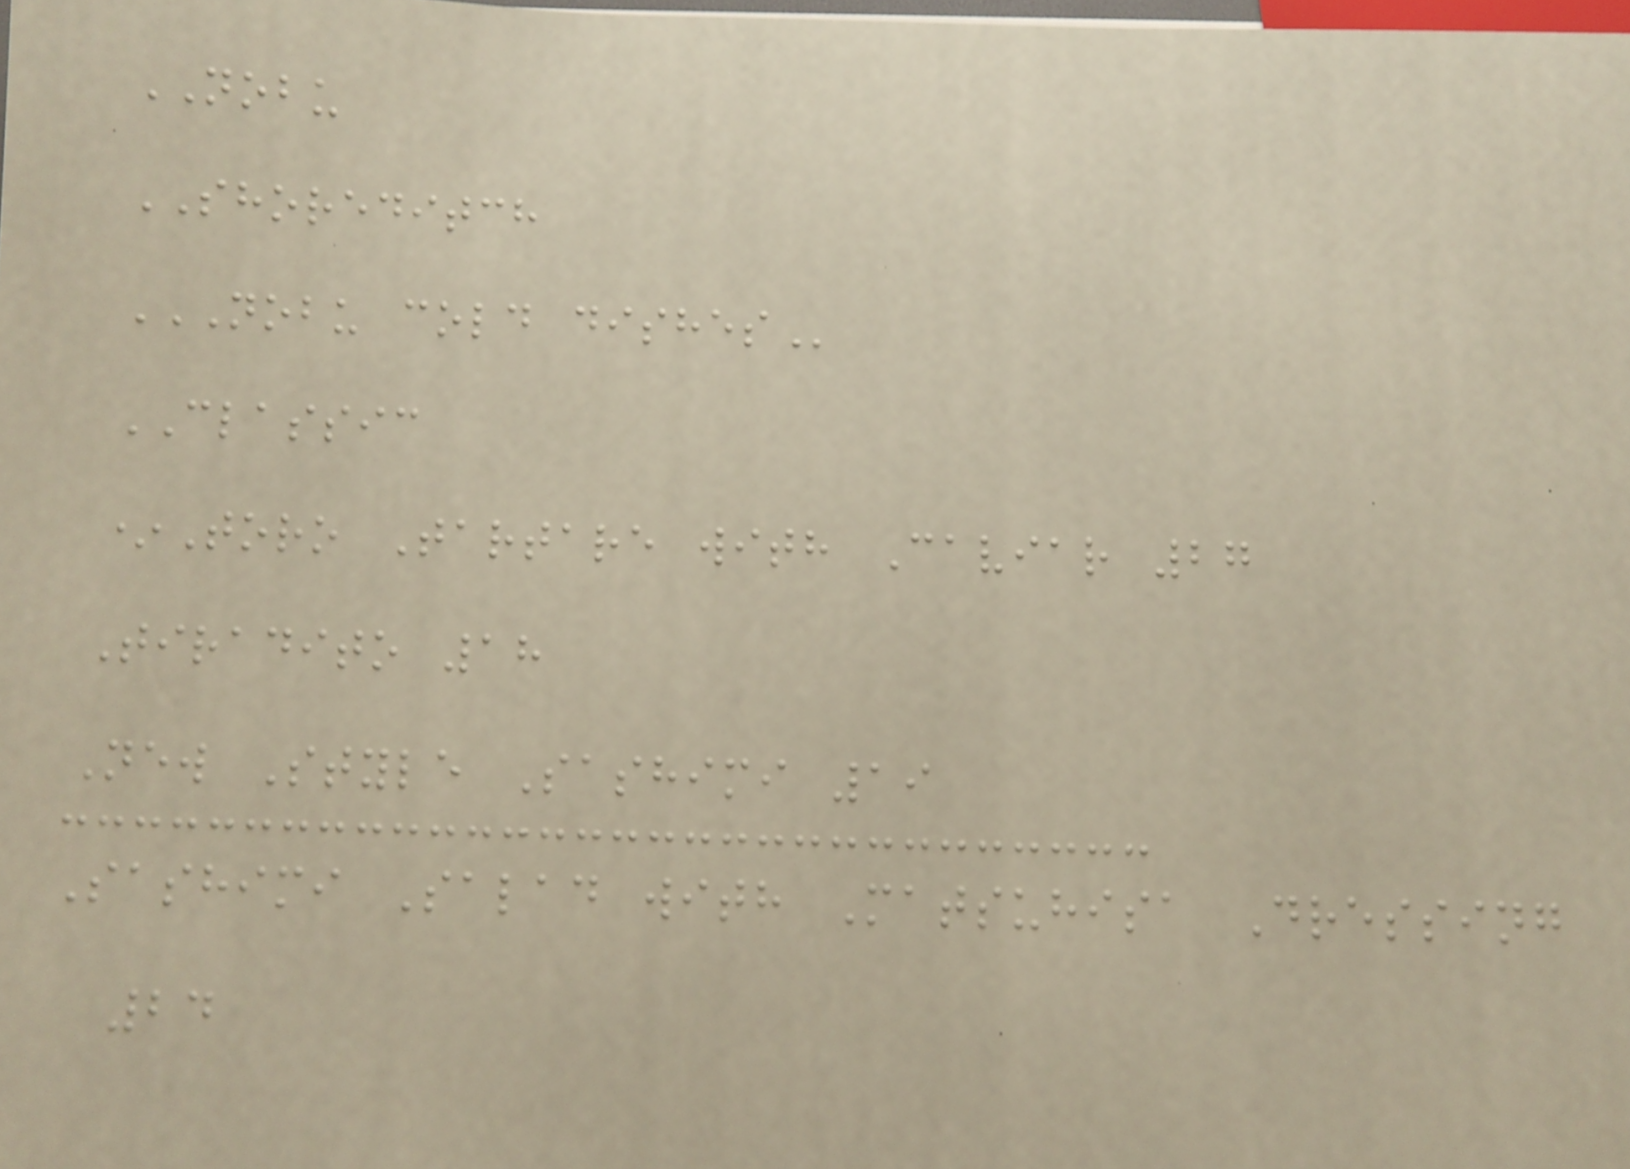NOBU
SHOREDITCH
NOBU COLD DISHES
CLASSIC
*Toro Tartare with Caviar 27
Tiradito 18
New Style Sashimi 19
Sashimi Salad with Matsuhisa Dressing
24
